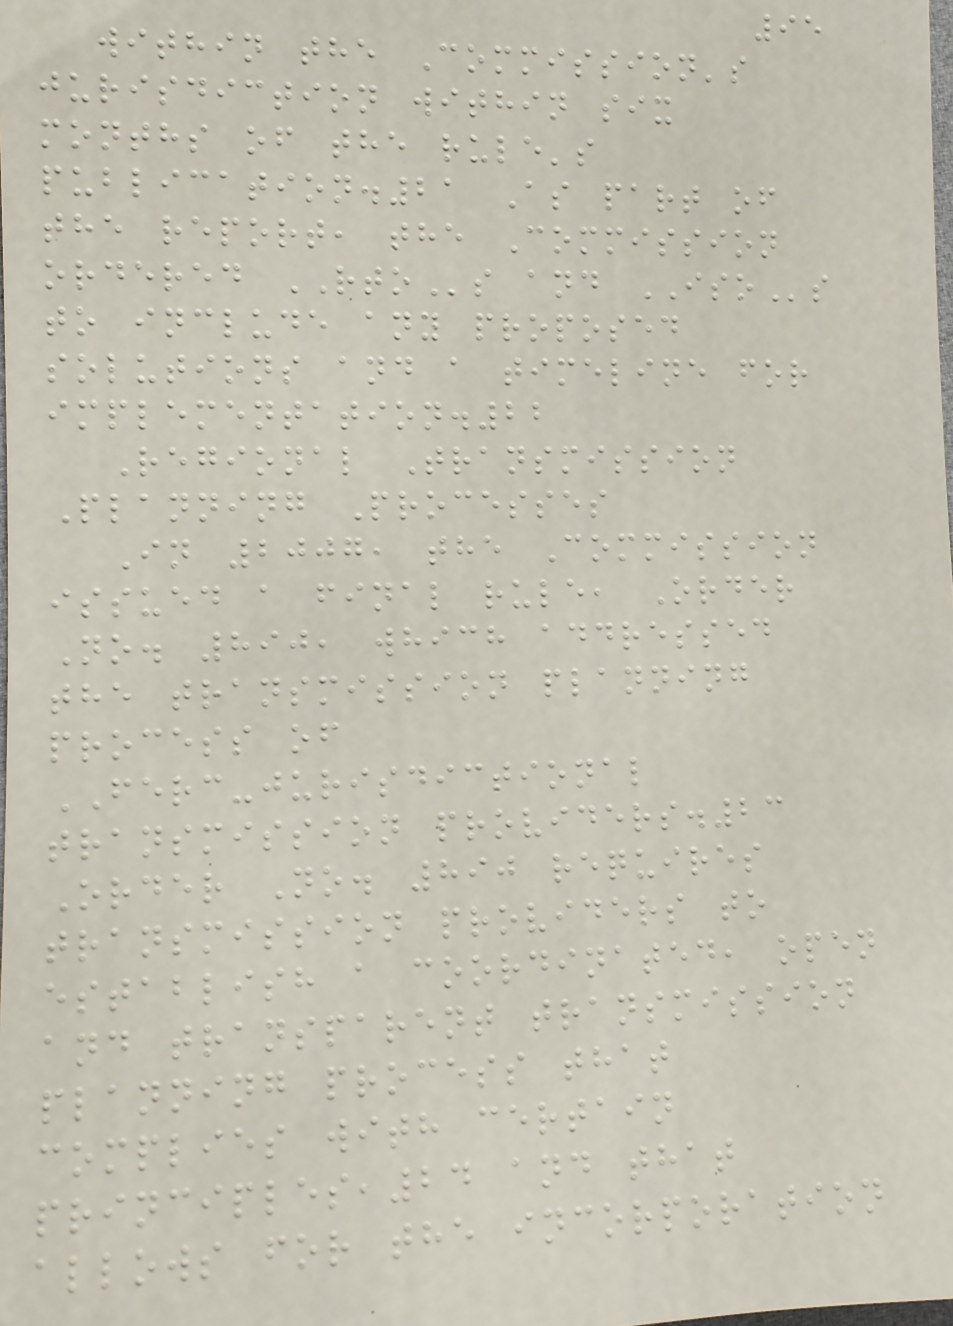95
within the Commission's
jurisdiction within six
months of the rule's
publication.21 As part of
the report, the Commission
ordered RTOs and ISOs
to include any proposed
solutions and a timeline for
implementation.22
Regional Transmission
Planning Processes
In 2007, the Commission
issued a final rule, Order
No. 890, which addressed
the transmission planning
process of
FERC-jurisdictional
transmission providers.23
Order No. 890 requires
transmission providers to
establish a coordinated, open
and transparent transmission
planning process that
complies with certain
principles,24 and that
allows for the incorporation
